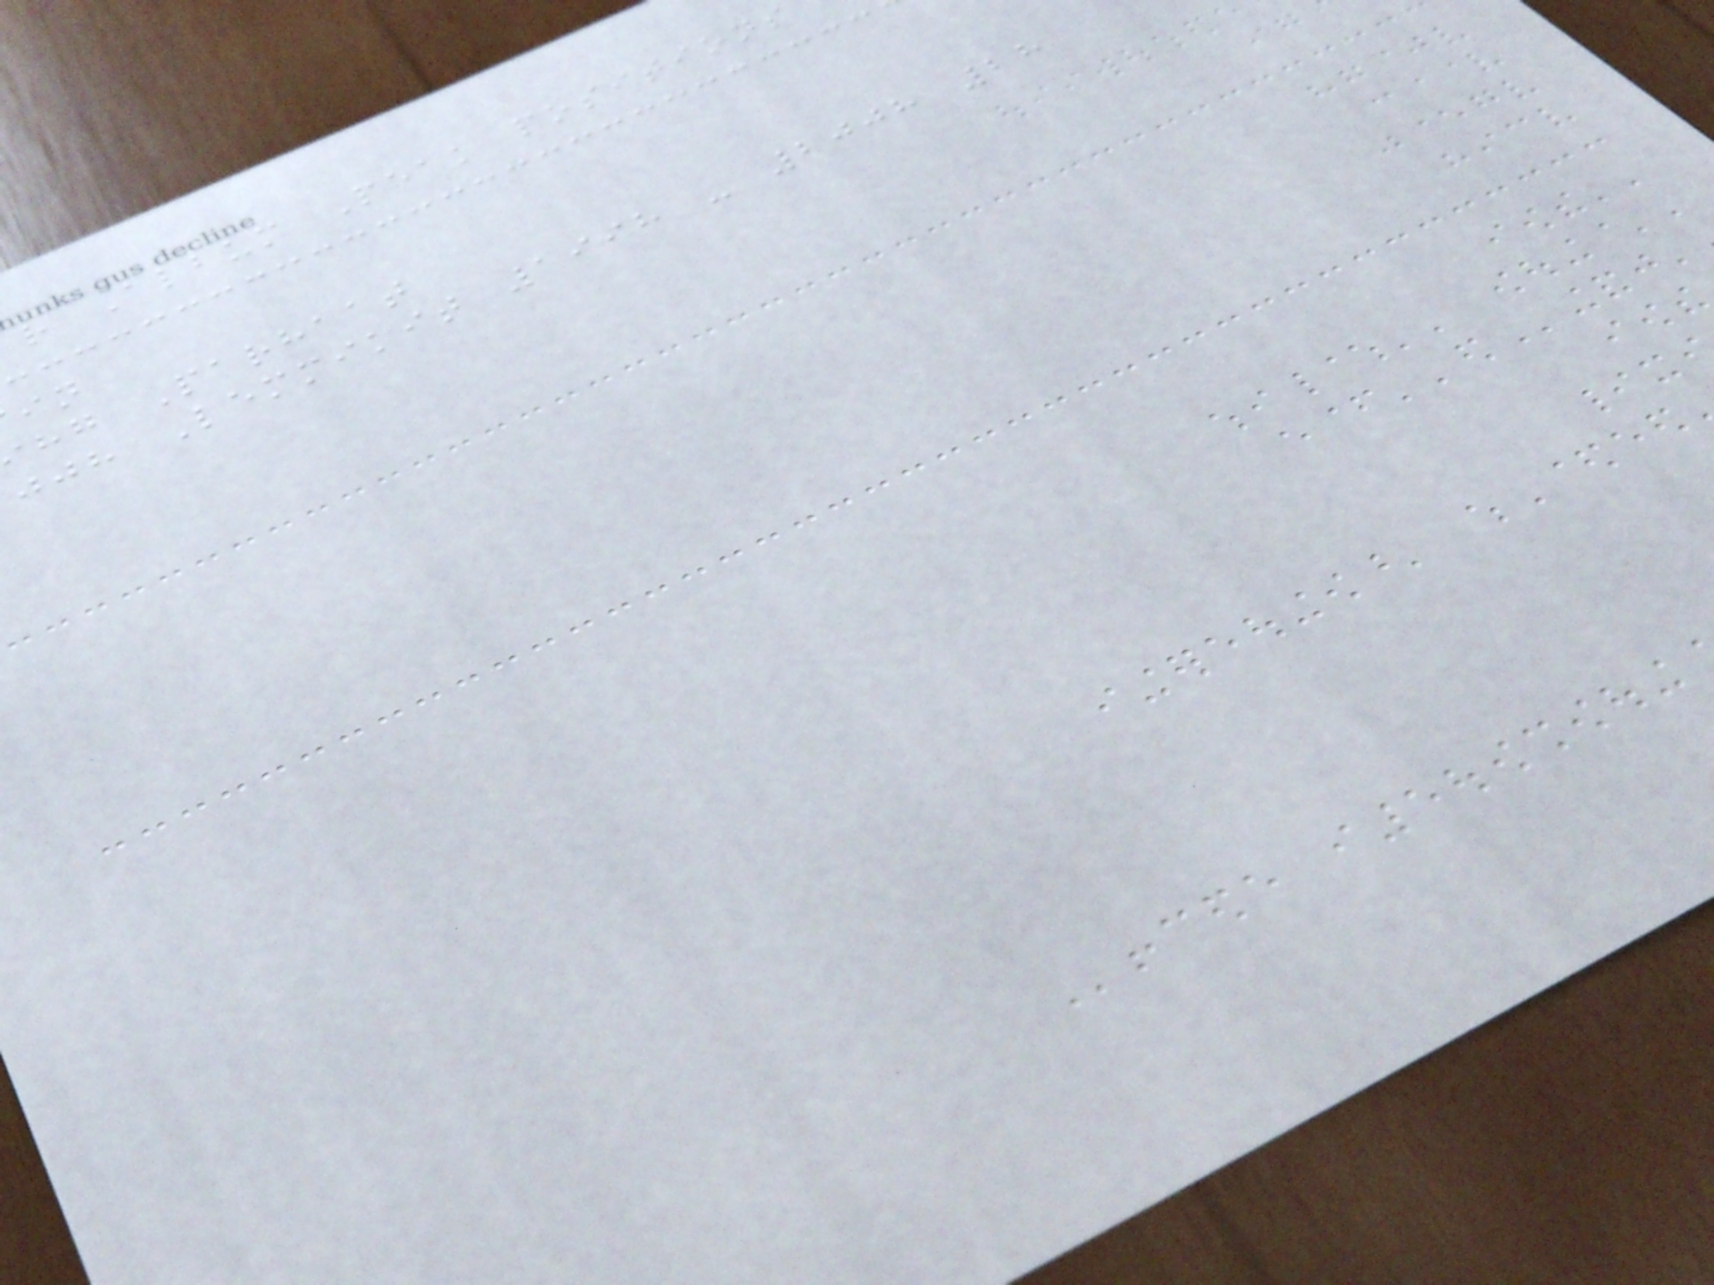r Album Peak positions
hg Parhaat
jjh Lemmikit 1998 - 2008 28
